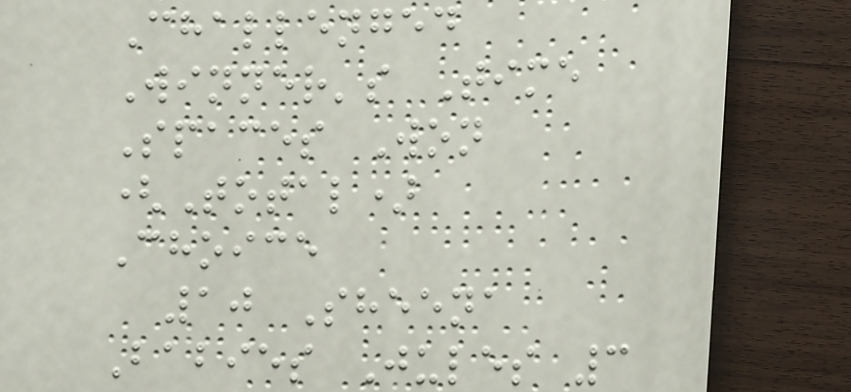Challenged
Winner's Time
Spaces Won
(Total)
Choice
10 Sheena
Babies Jules 3
